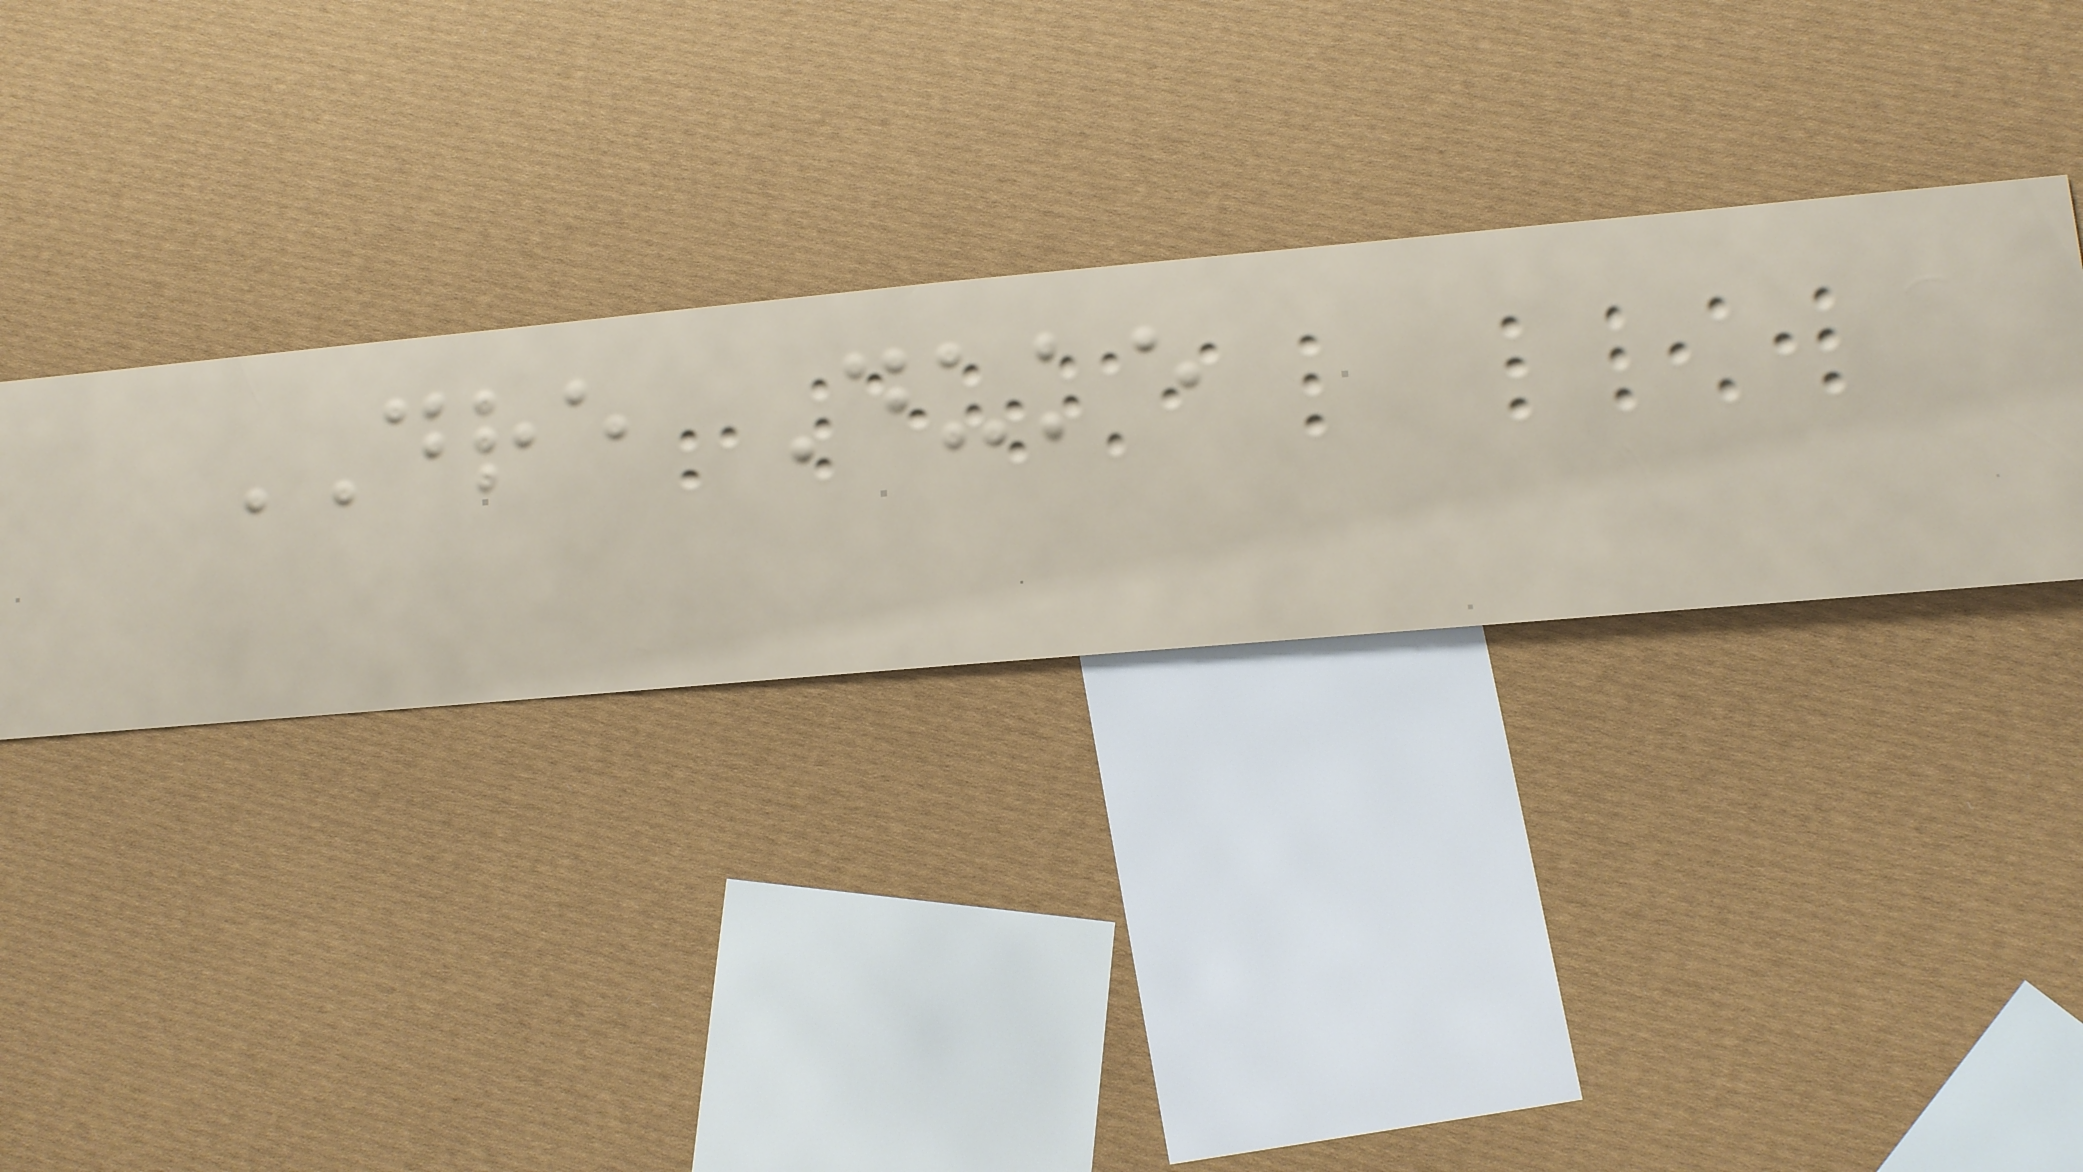DRE Duke
